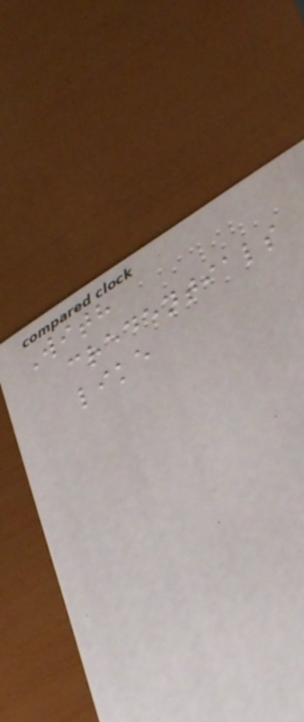With
credentials
like
